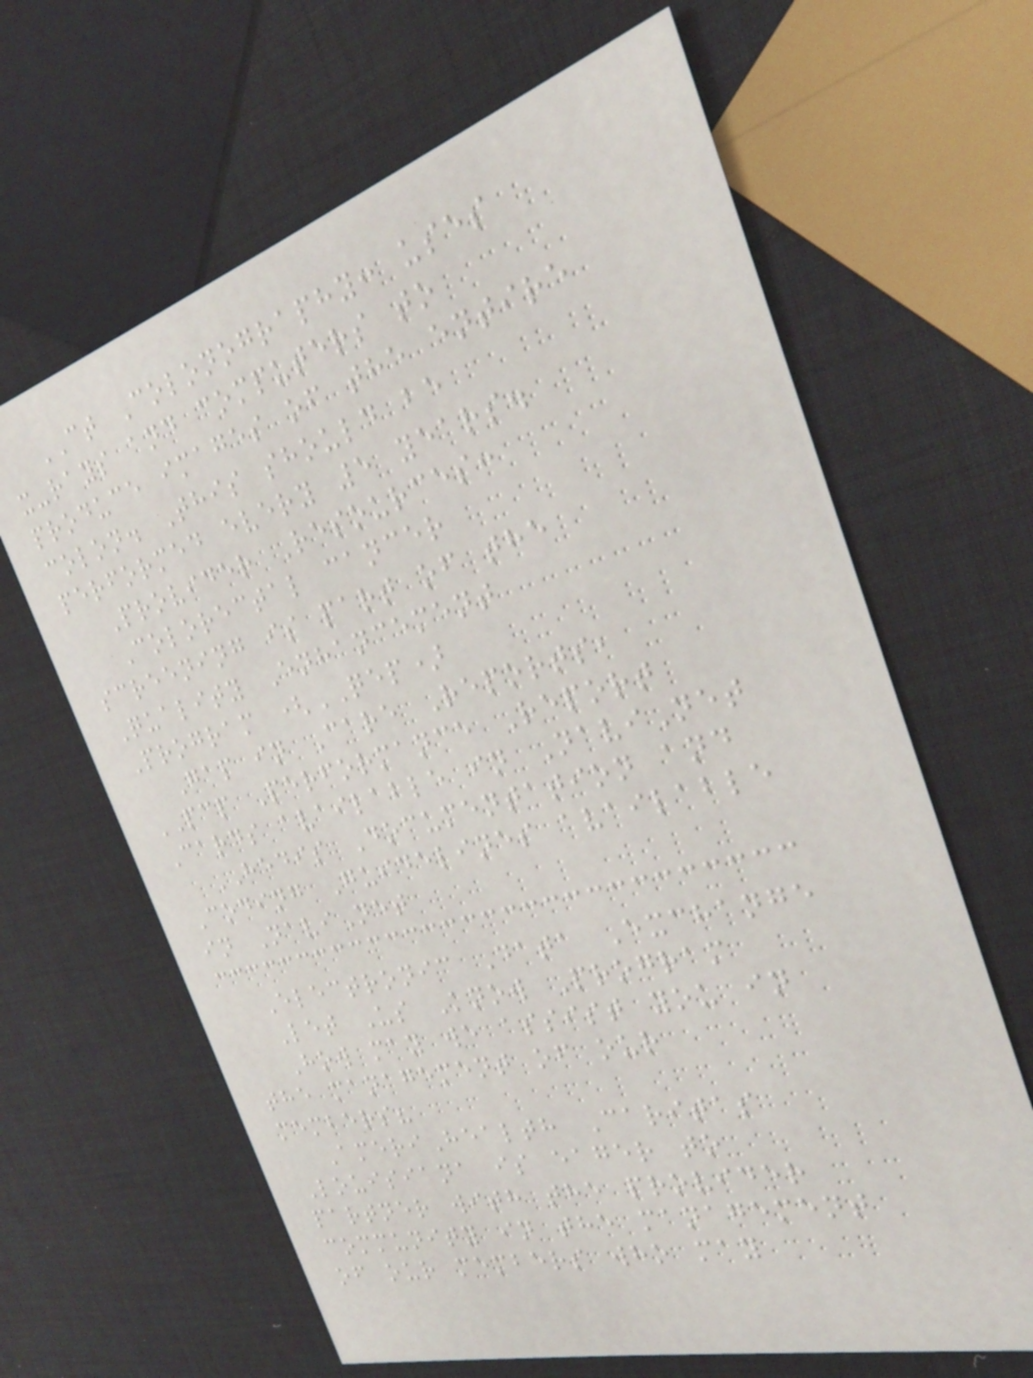CT Colonography: uses
x-rays and computers to
produce images of the entire
colon. This should be
performed every 5 years.
Provider Resources:
Colorectal cancer
screening is part of the
Quality Enhancement
Program (QEP)
Gap in Care Reports,
PCP Performance Report
Cards available in NaviNet
HEDIS Documentation and
Coding Guidelines available
in NaviNet
Electronic Data Exchange
Let Us Know Program
How may we assist you in
the management of our
members?
AmeriHealth Caritas
Louisiana is eager to
partner with the provider
community in the management
of our members who may
